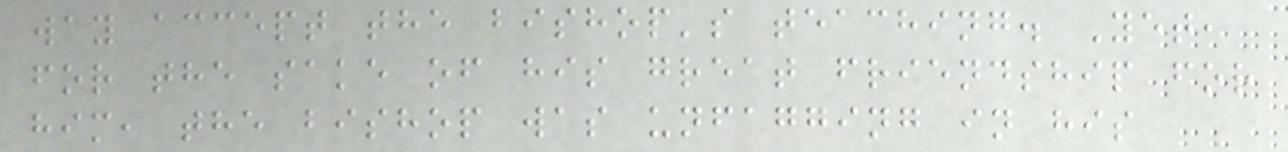way accept the bishop's teaching. Yet,
for the sake of his great friendship for
him, the bishop was unfagging in his
